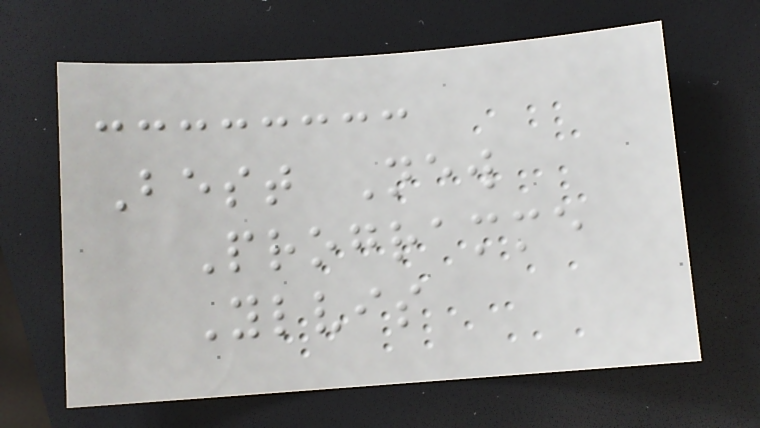Best New
Programme
Ylvis
